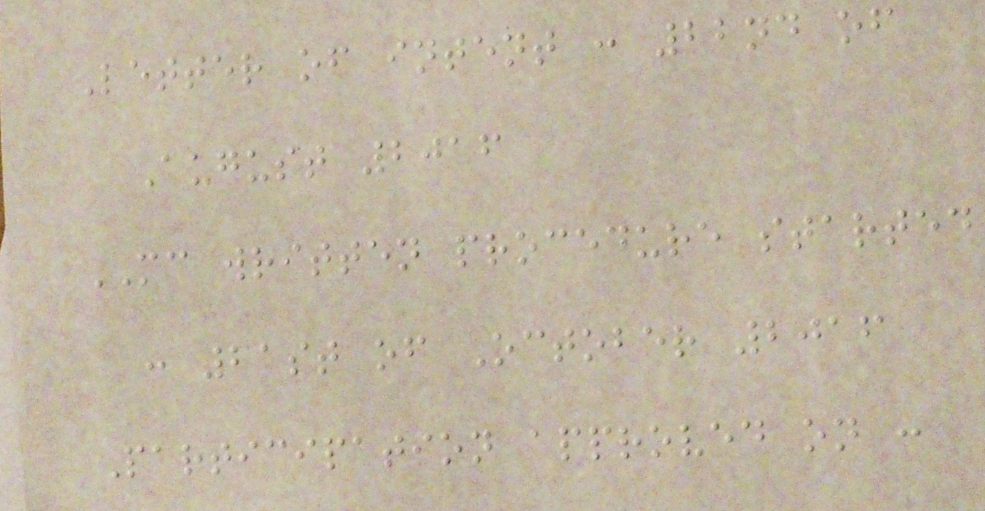Letter of intent : 22nd of
August 2016
MC written procedure started
: 21st of October 2016
Participation approved on :
